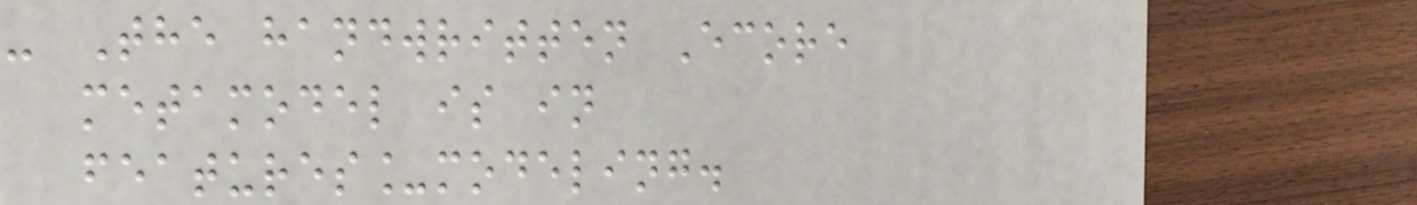- The handwritten Ecore
metamodel is in
features_modeling.
